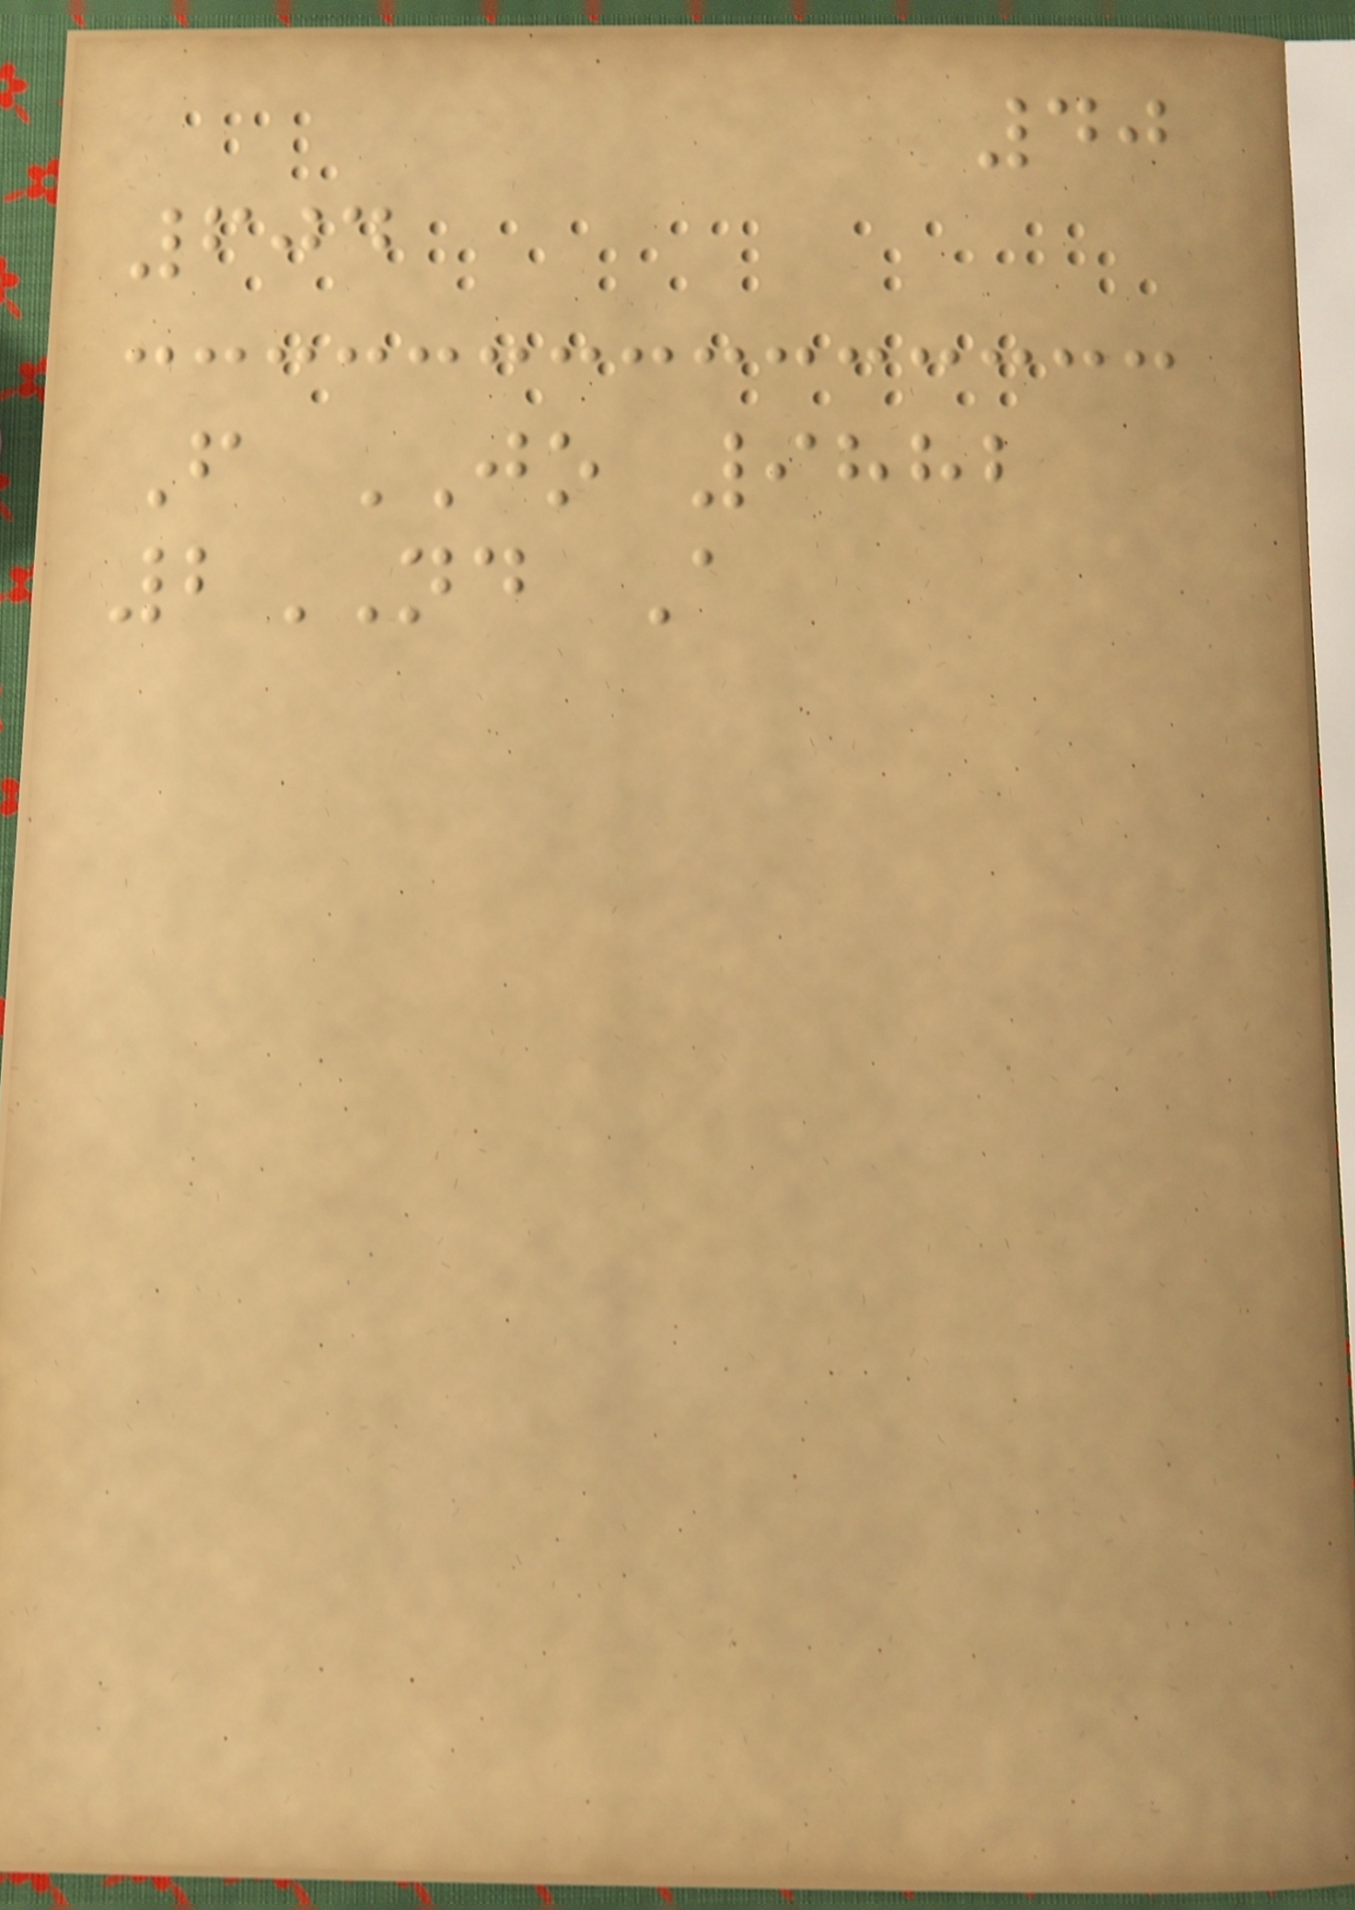40
604
F JO 9882
2ND A
